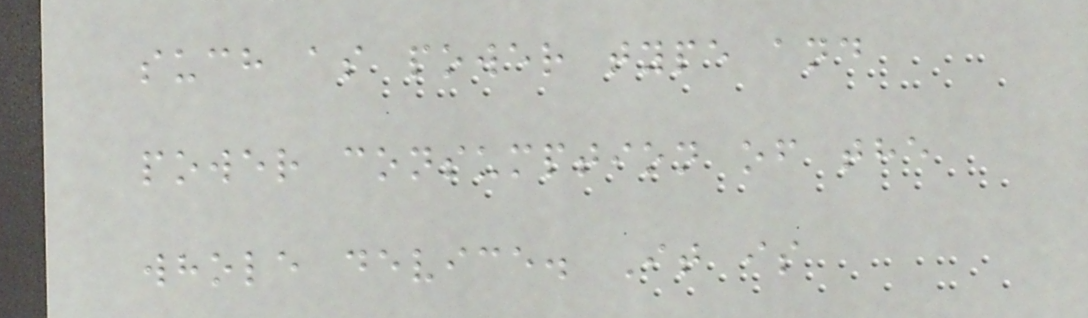such as power type and
power consumption of the
whole device. It is
